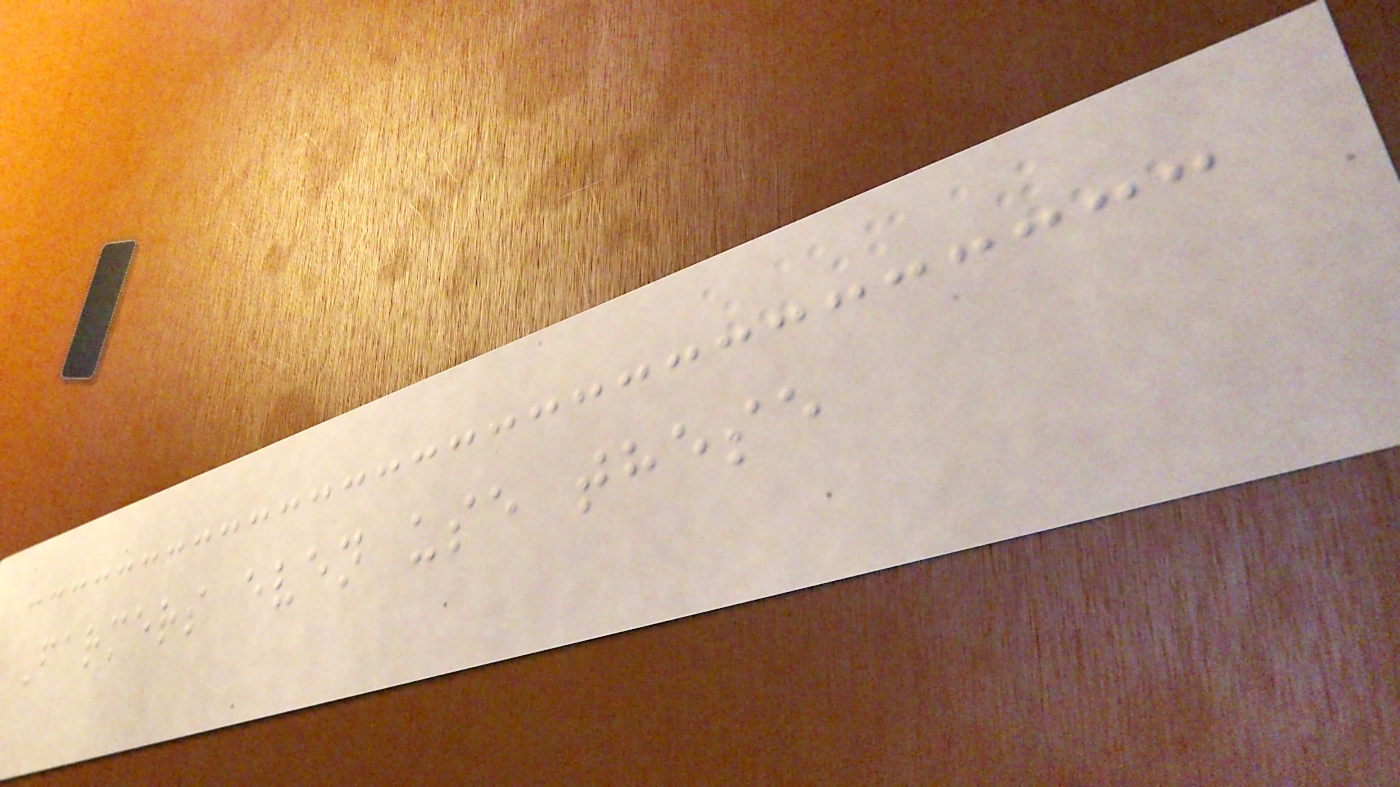Farmers even use these
